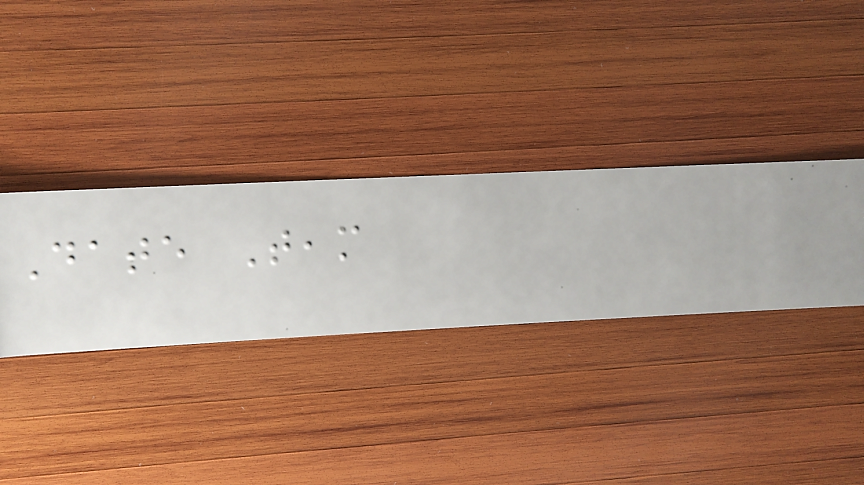Date Team
